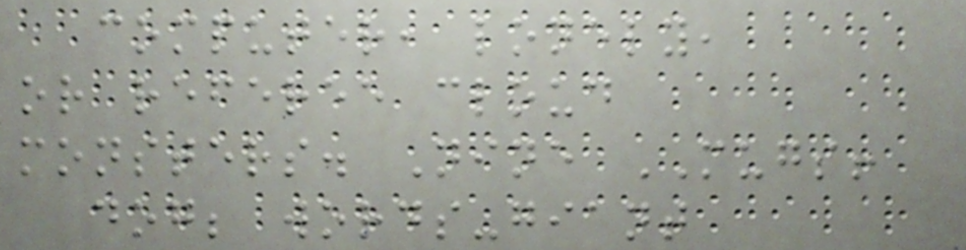computer, lonely,
or referee cloud
monsters. Nine MUGS!
dog; words-giant
